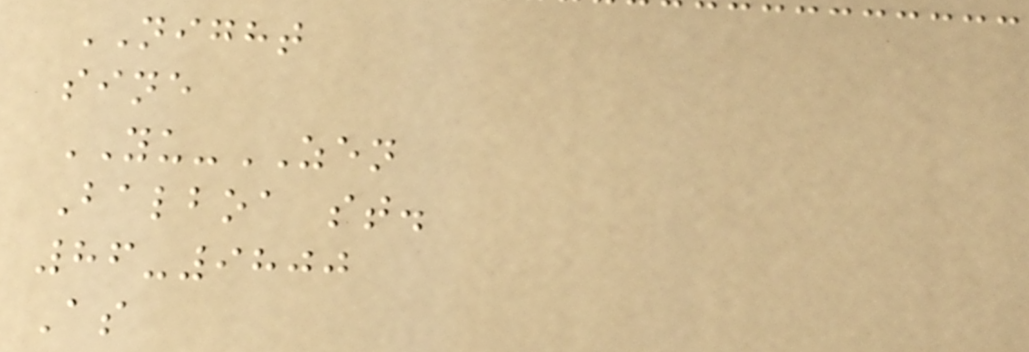NIGHT
sine
YU-ZEN
Balboa st.
86-9800
As
